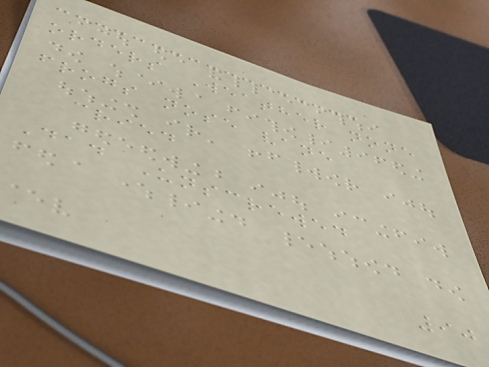orders Weather none
frogs nose vane
cried
Dad Unscrewed
90
